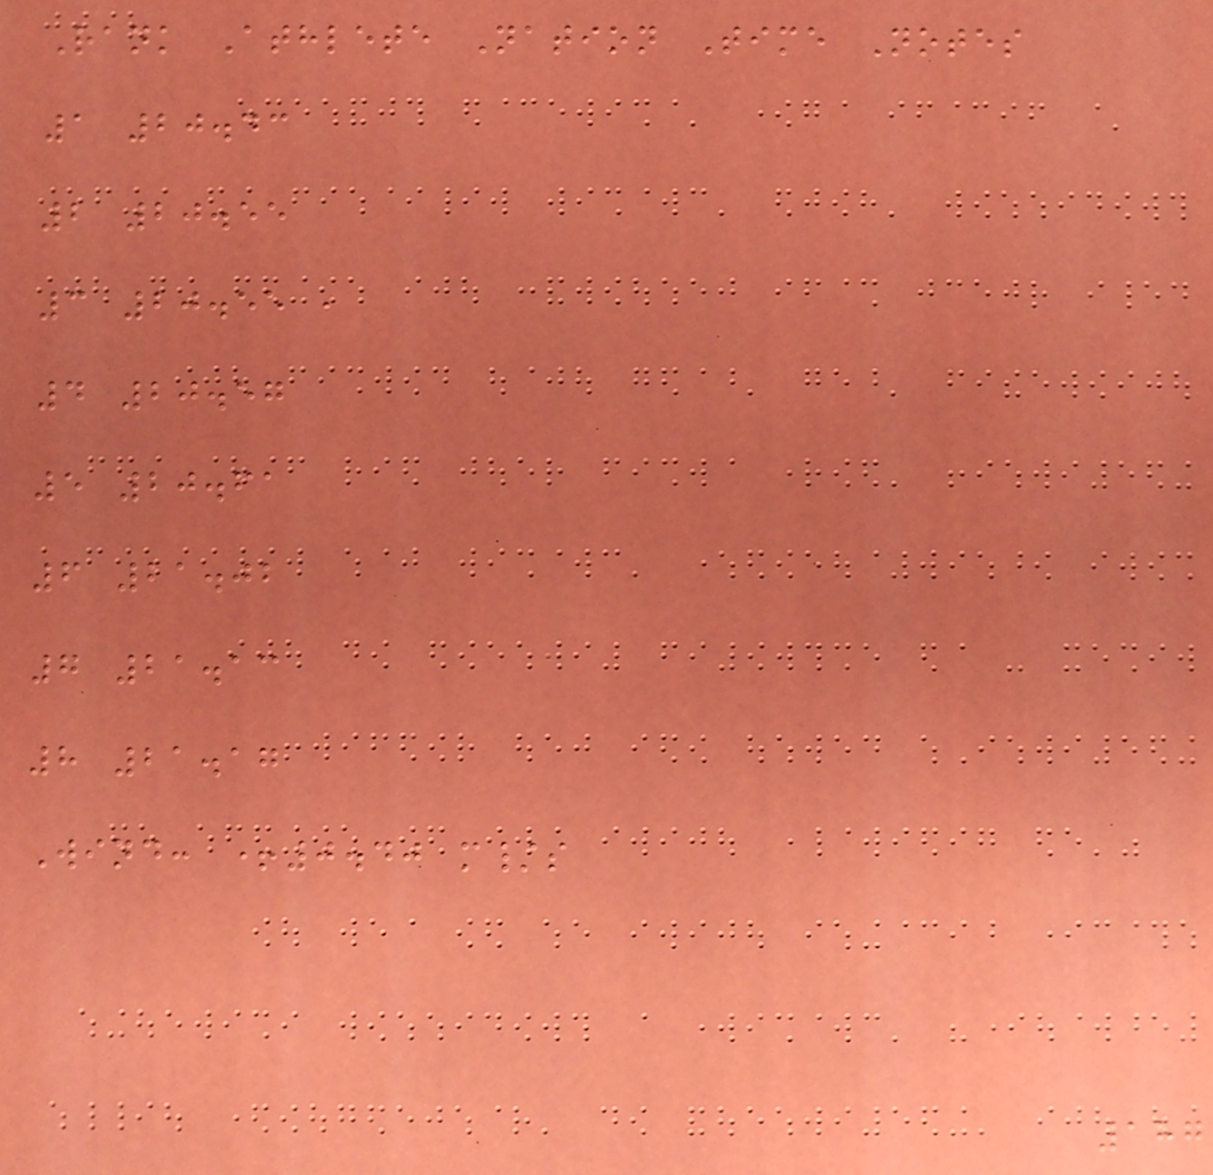Rank Athlete Nation Time Notes
1 20.43
2 20.55
3 20.55 ,
4 20.57
5 20.61
6 21.02
7 21.13
8 21.17
Wind: +0.40 m/s
187
